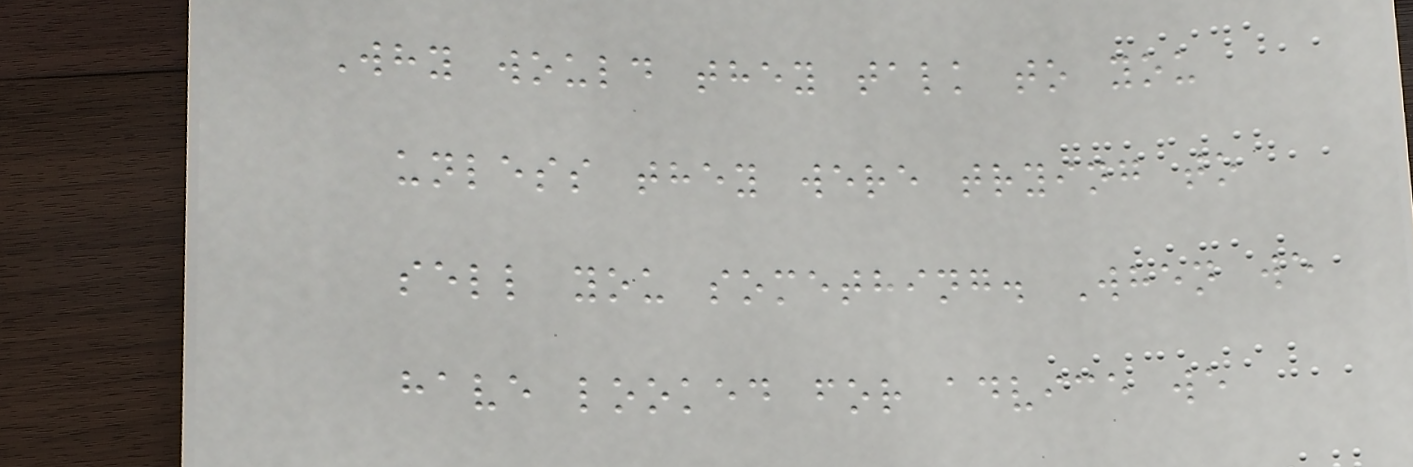Why would they talk to you
unless they were trying to
sell you something. When we
have looked for advice we
